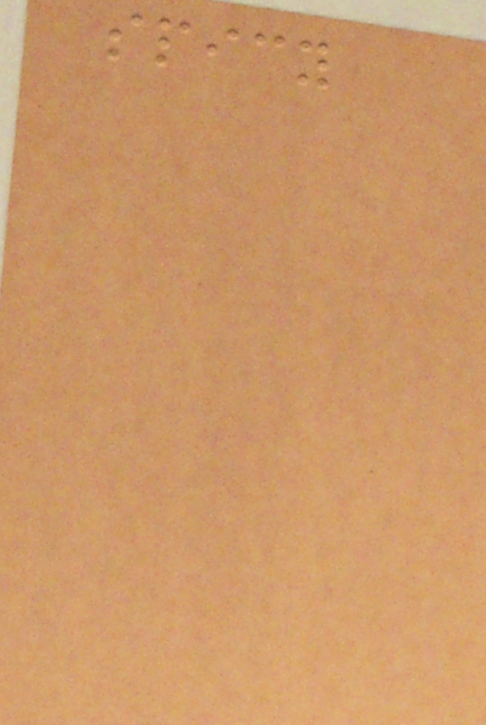spicy
